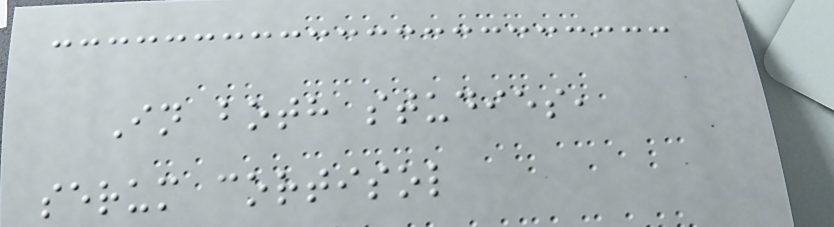In both studies,
serum cortisol
